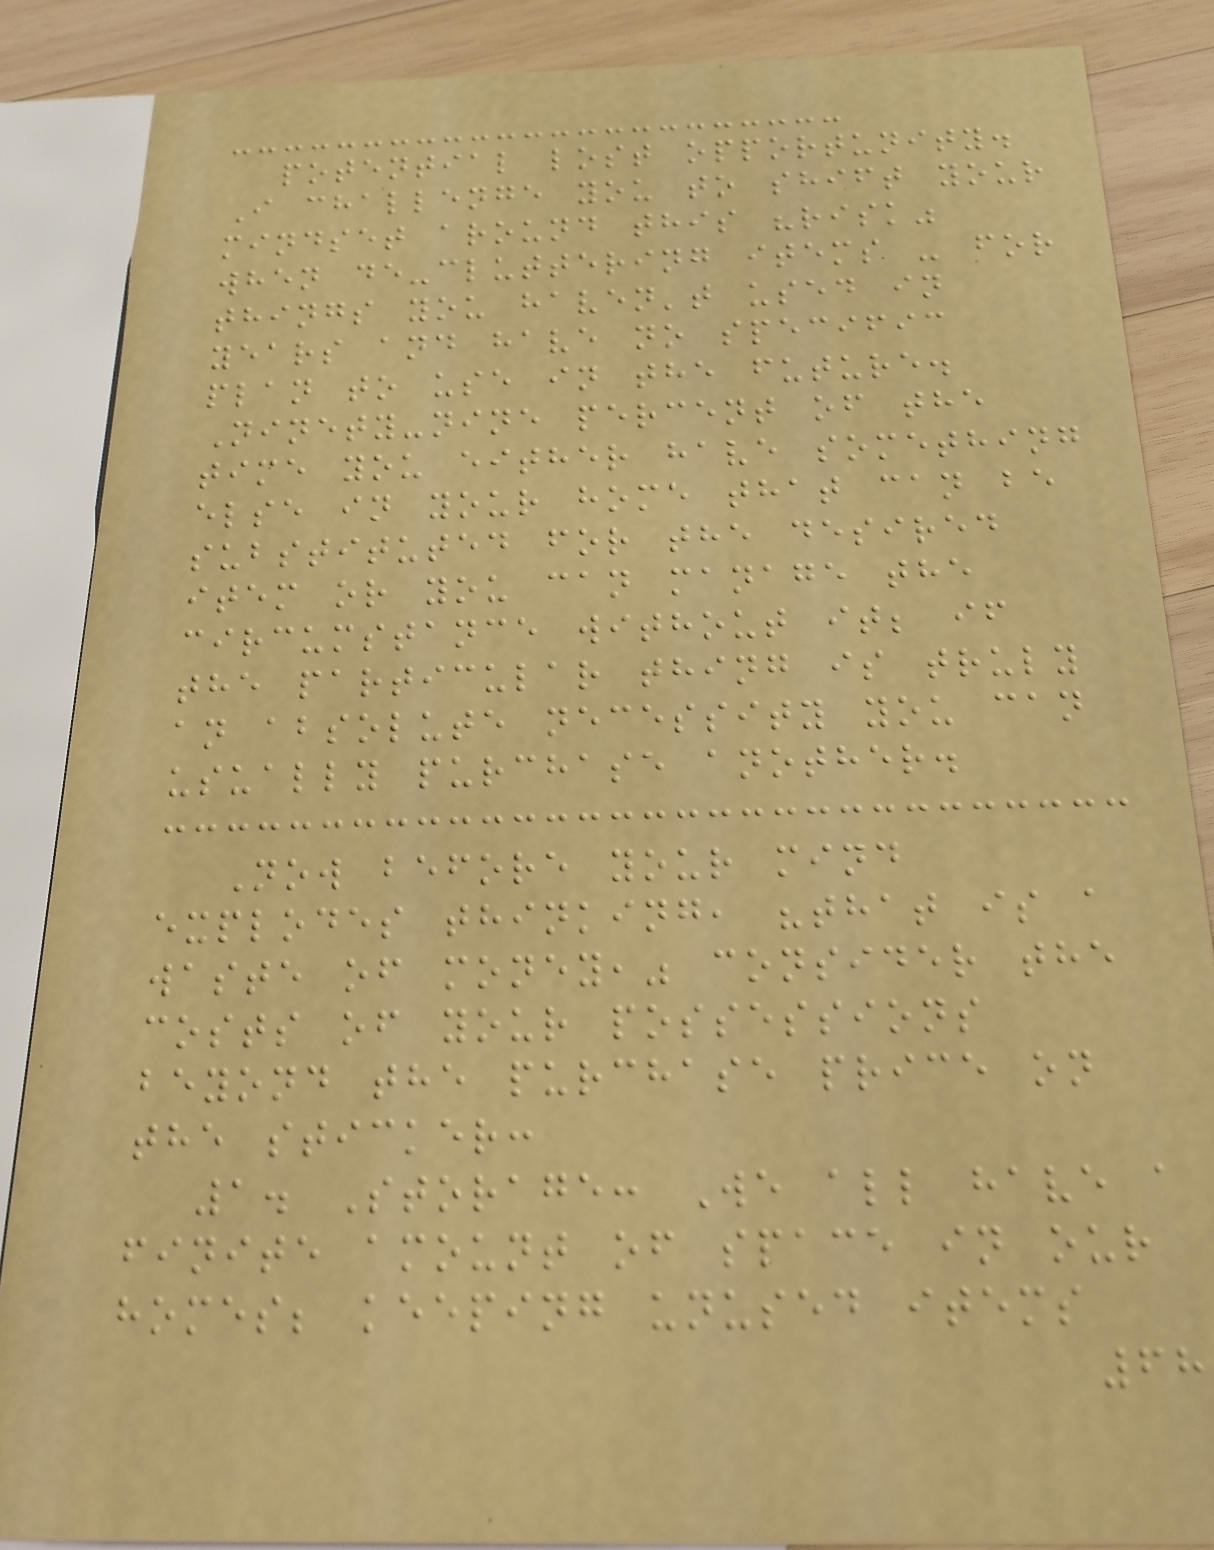potential lost opportunity.
I challenge you to shift your
mindset around this "risk"
when de-cluttering items - for
things you haven't used in
years and have no specific
plan to use in the future.
Ninety-nine percent of the
time you either have something
else in your home that can be
substituted for the desired
item or you can manage the
circumstance without it; if
the particular thing is truly
an absolute necessity you can
usually purchase another.
Now before your mind
explodes thinking, "that is a
waste of money," consider the
costs of your possessions
beyond the purchase price on
the sticker:
1. Storage: We all have a
finite amount of space in our
homes; keeping unused items
68
